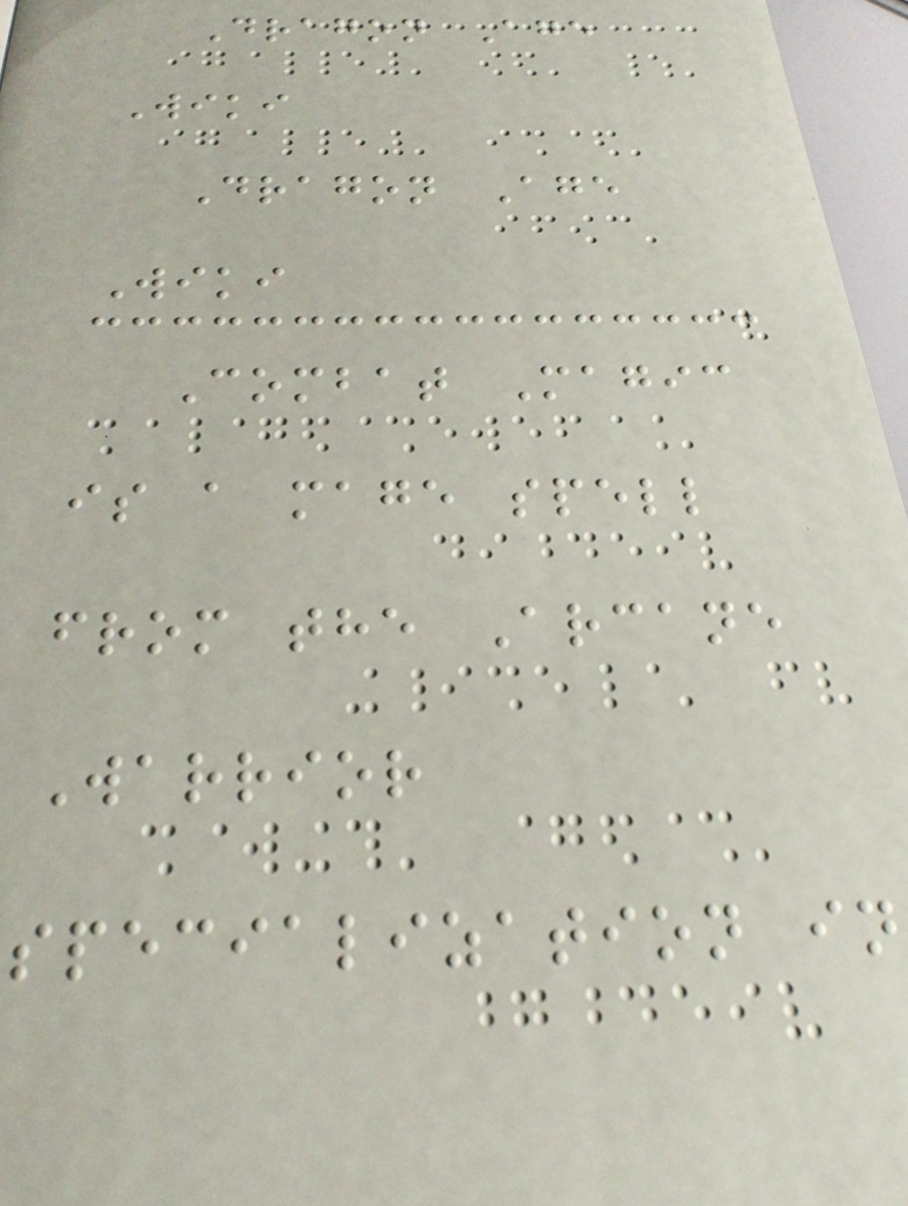Dragon Age
Wiki
Dragon Age
Wiki
Combat Magic
is a mage spell
from the Arcane
Warrior
specialization in
